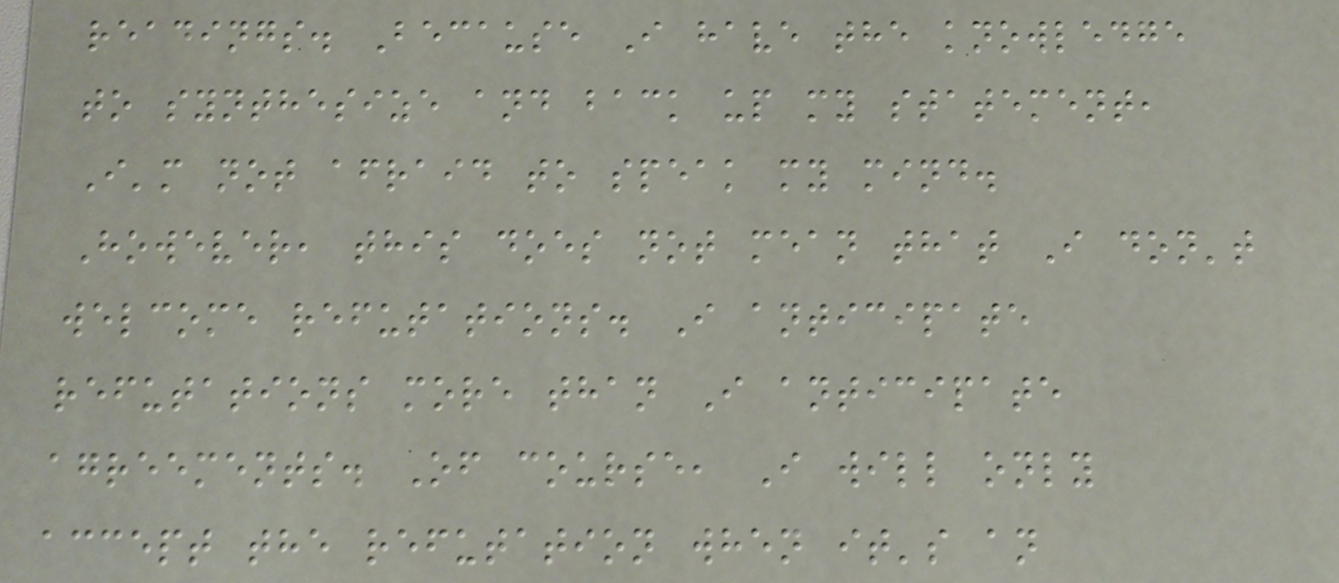readings. Because I have the knowledge
to synthesize and back up my statement,
I'm not afraid to speak my mind.
However, this does not mean that I don't
welcome refutations. I anticipate
refutations more than I anticipate
agreements. Of course, I will only
accept the refutation when it's an
